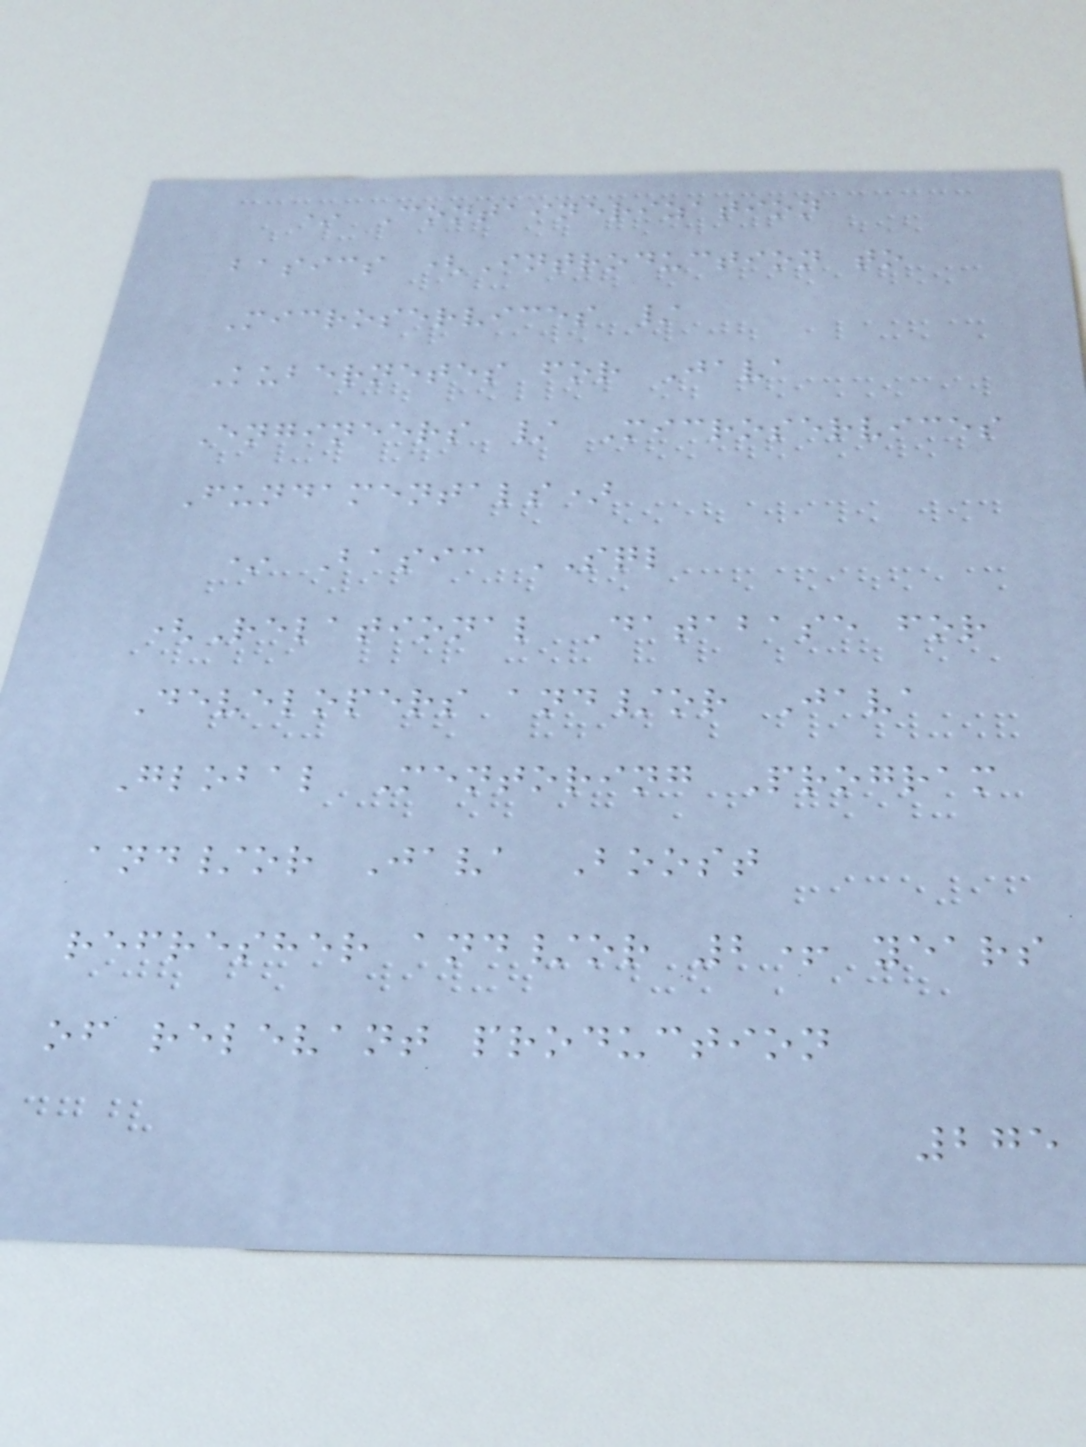* Containerization
basics (Introduction to
Microservices /
Kubernetes for Java
Engineers / Microservices
Fundamentals)
* Basic SQL
(Relational Database for
Developers and/or Java
Global Mentoring Program
and/or Java Boost
refresher and/or 2+ years
of relevant production
275
